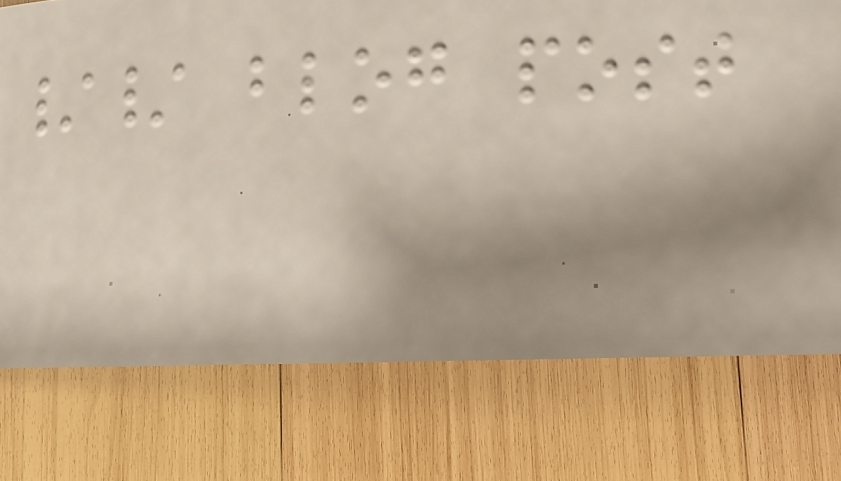// blog post
